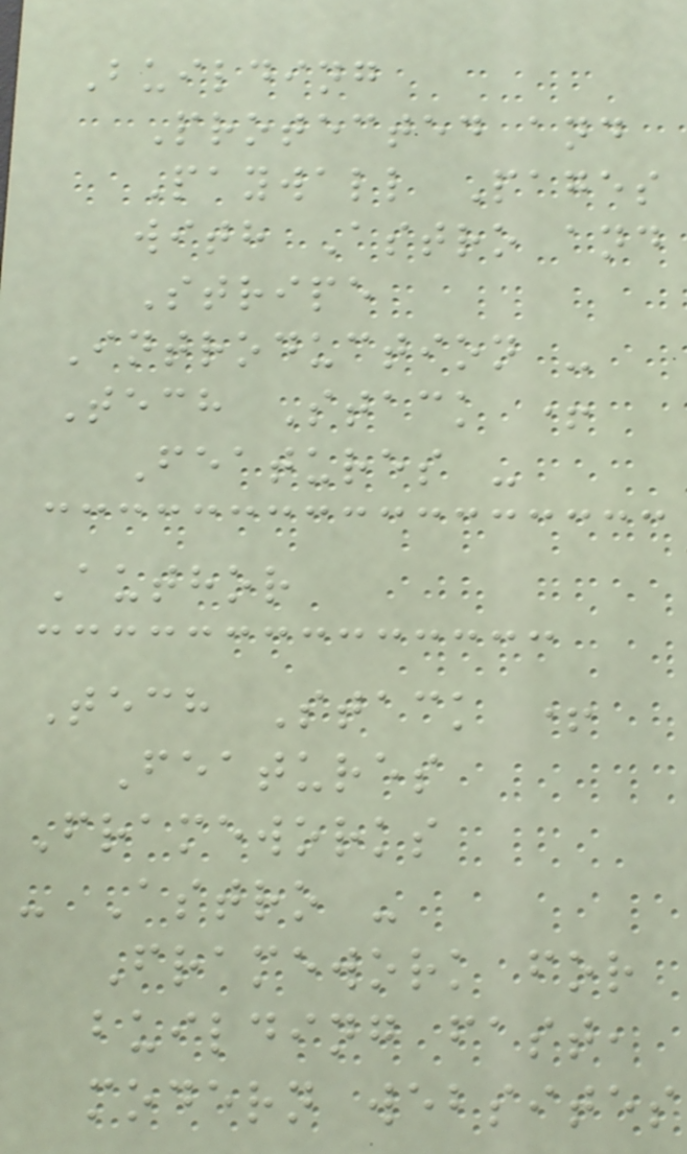Building
Protected and
Paywall Pages
with Astro and
Stripe
Introduction -
Tech Stack +
Features -
Author
Tech Stack +
Features
Frameworks
- Astro -
Framework for
building fast,
modern websites
